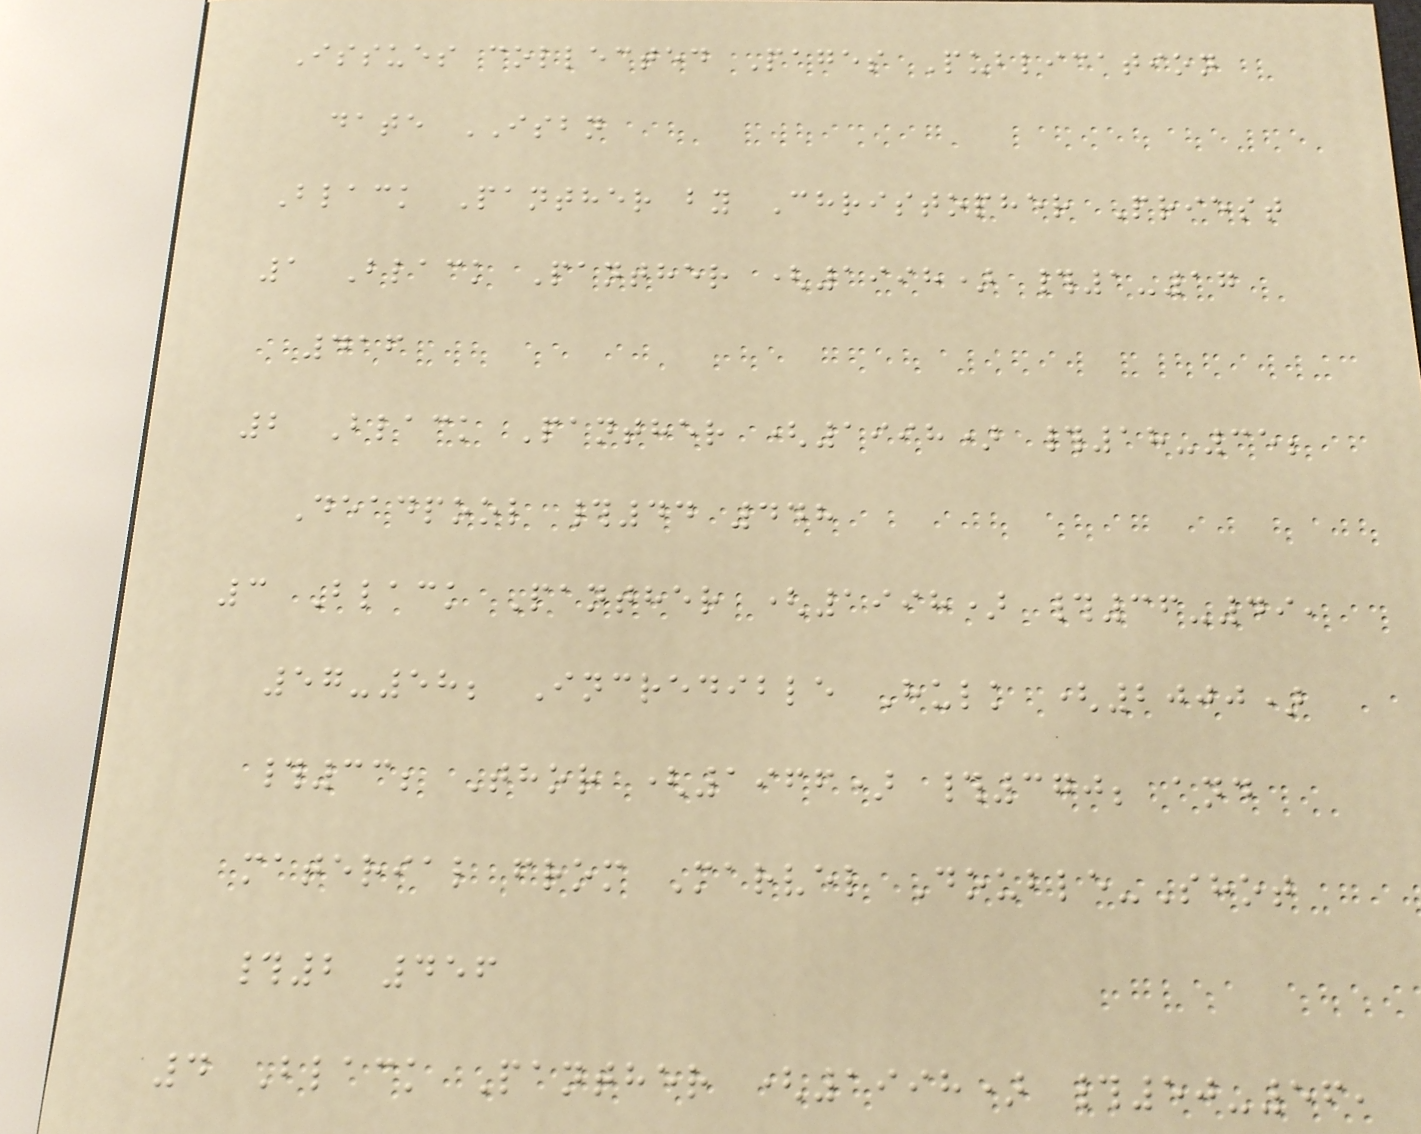Issues collected Pages Publication
date ISBN
Black Panther by Christopher Priest
1 Black Panther (1998) #1-17
416
2 Black Panther (1998) #18-35;
Deadpool #44 448
3 Black Panther (1998) #36-49,
57-58; Incredible Hulk (2000)
#33; Thor (1966) #370; and
material from Marvel Double-Shot
#2 456
4 Black Panther (1998) #50-56,
